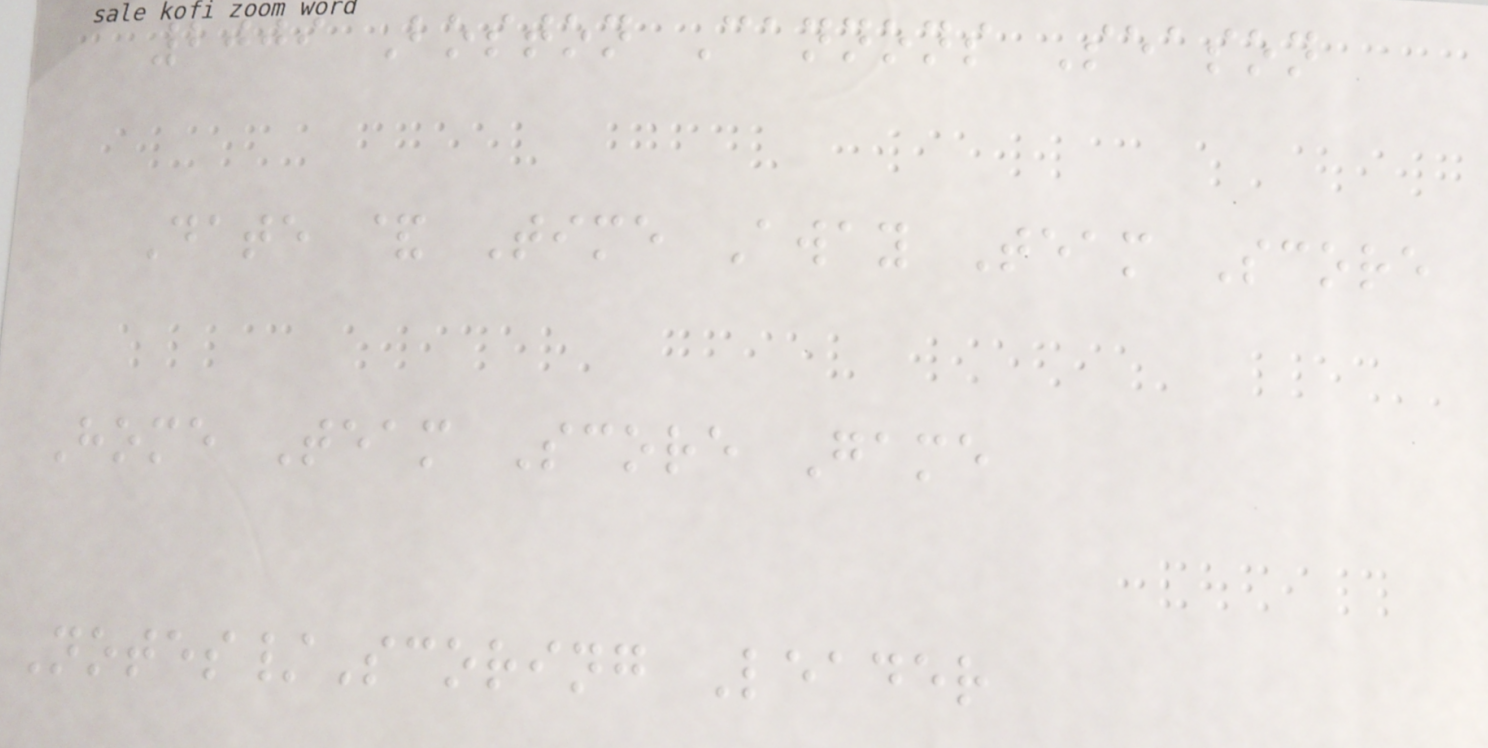2009 Boston Cannons Season
Date & Time Away Team Score
Home Team Score Game
Notes/Scoring Leader
